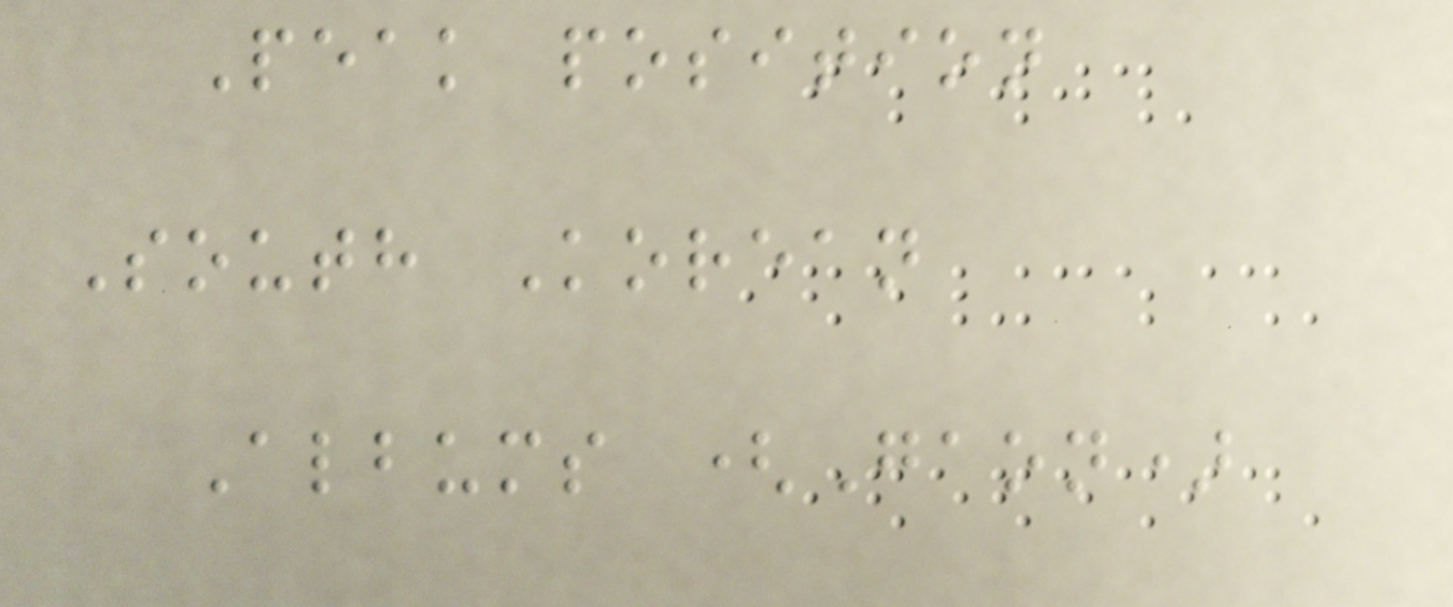Peak position
South Korean
Albums (Gaon)
